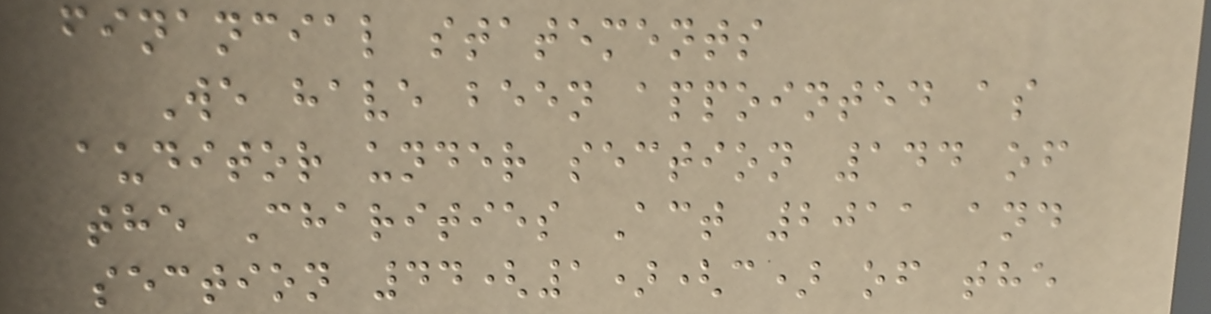financial statements
We have been appointed as
auditor under section 144 of
the Charities Act 2011 and
section 44(1)(c) of the
